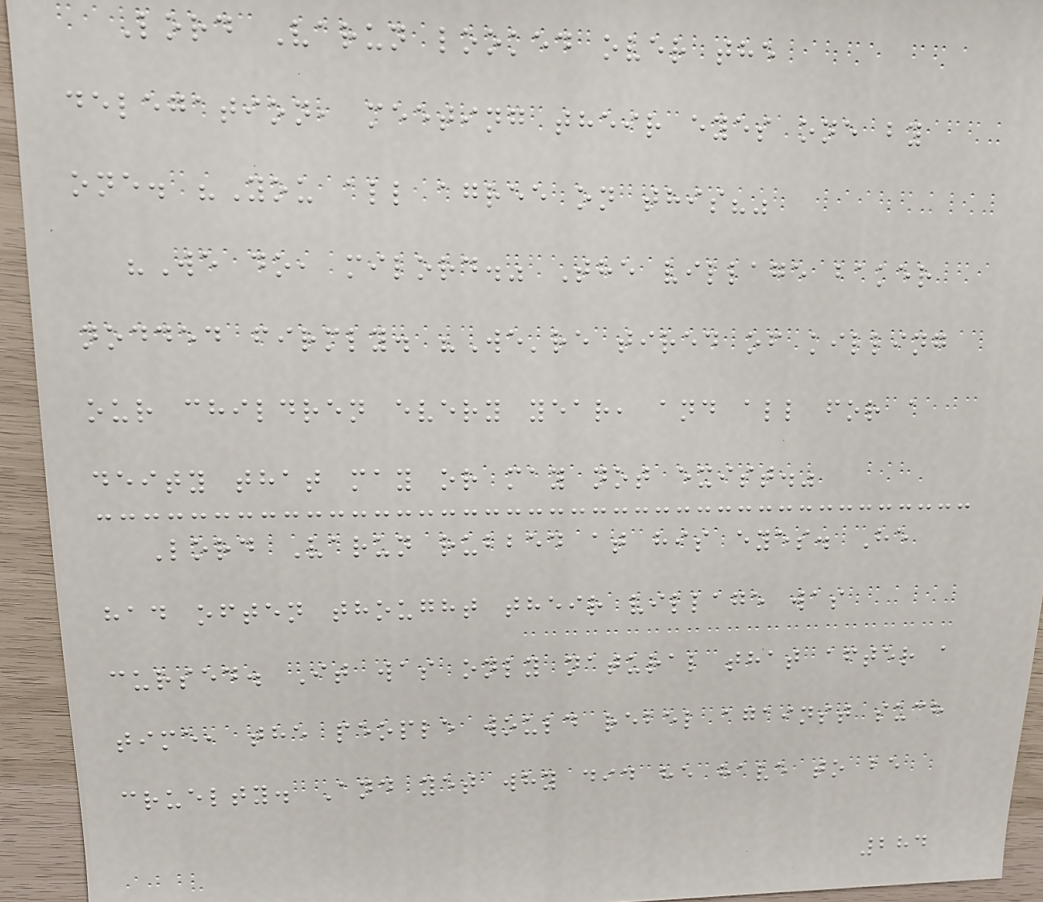Lord Varun looked over the
delegation, meeting their eyes one by
one. "You all agree on this?"
"We do, milord." The village baker
nodded firmly. "We're tired of killing
our children every year, and all for a
deity that may or may not exist."
Lord Varun rubbed at his eyes. He
had often thought their village was
cursed. It was only natural that after a
time, the people would rebel against such
cruelty. And yet why did he have to be
284
